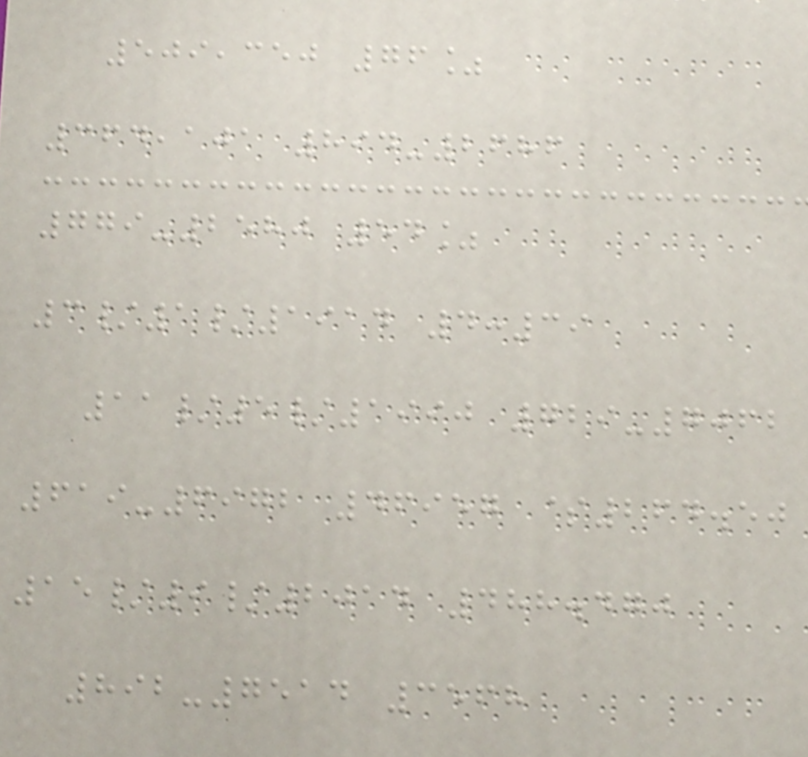509,350 76%
364,101 894-2686
779-2580 54%
3/1/1914 4:39
11/5/1990 729-7062
619-6972 46957 $264.50
15/9/2014 488.470
892-7514 3568
